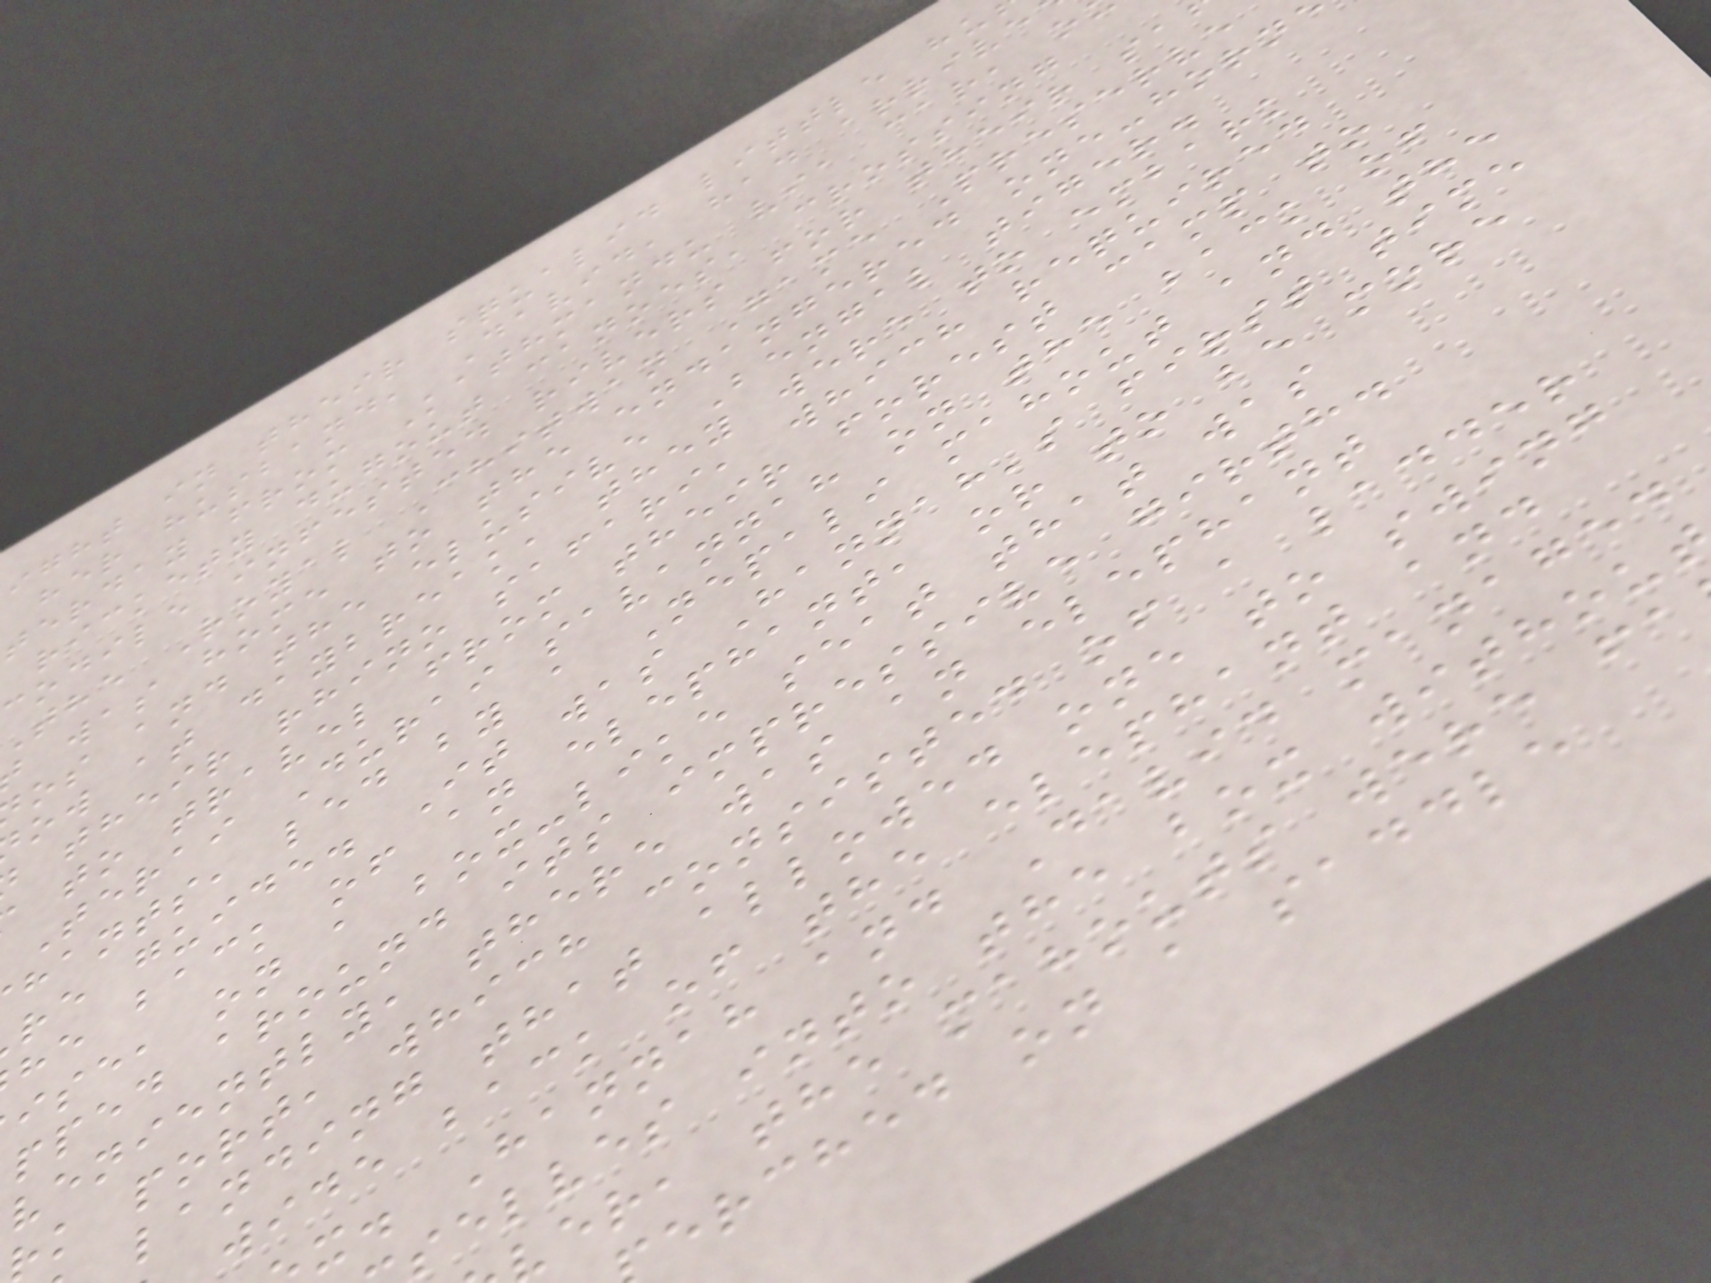ight in their squalid little hu
her husband, David, had arrive
terday from Kathmandu via car, o
rickety dugout canoes, crossing
codile infested rivers for their sa
the Royal Chitwan Game Preserve
was home to the endangered one-horn
os and the elusive Bengal tiger.
ow at daybreak, they were to embark
their rhino safari, which required
to travel from their forest camp to
Terai Durai savannah on the back of
hants, led by a Nepali mahout and the
re guide. It was Hannah's first time
he back of an elephant, or to be more
ise, on a box-like seat that was
pped around its impressive girth.
veniently, there was an elephant
k port, which consisted of a ladder
landing that allowed one to swing
wide back of the elephant and
x. Hannah and David managed
selves into the box withou
er, the mahouts were fa
erched on a saddle
